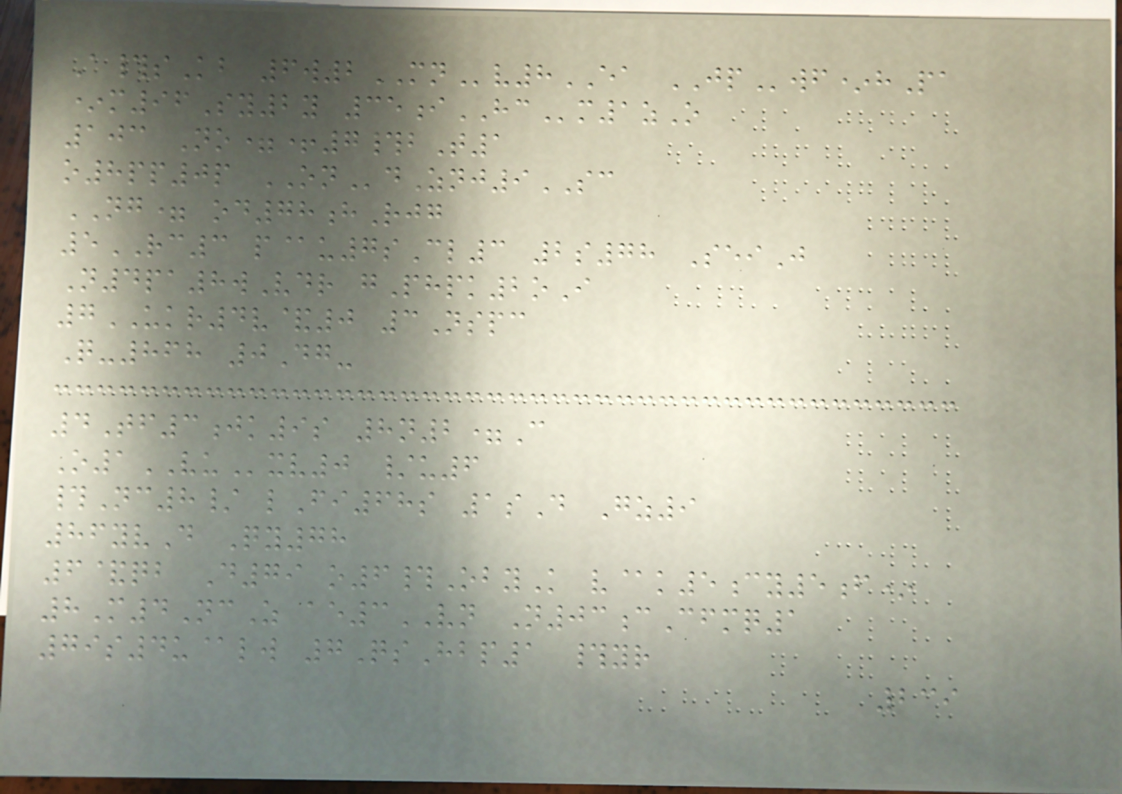A#sKb 6w2MNv8EA JPwf*hPa
*m96Sy2y 35iHCm1zO
103 No=+7#bT1
o8pp0p ONdZnj9SC
NG= od78hRjg
5RC3 p@u7sCl3 2s78 SeiJ
N4pa8wVdr gPhpk2oI
7UKR4v&0 3Nspc
Q-868 0Dg-
4Tf3jk9s 8n2=C
O1VUxv0 /u6
#Nc8/ lFi68s 1sD Gz9
86yvD Qy78
6&qb D79 o6#ObyK v@k5cy5f*
8M4NcZ ae3VN N03cCfmq1
79s4u@lw 7QsHbp1 #yr
239
